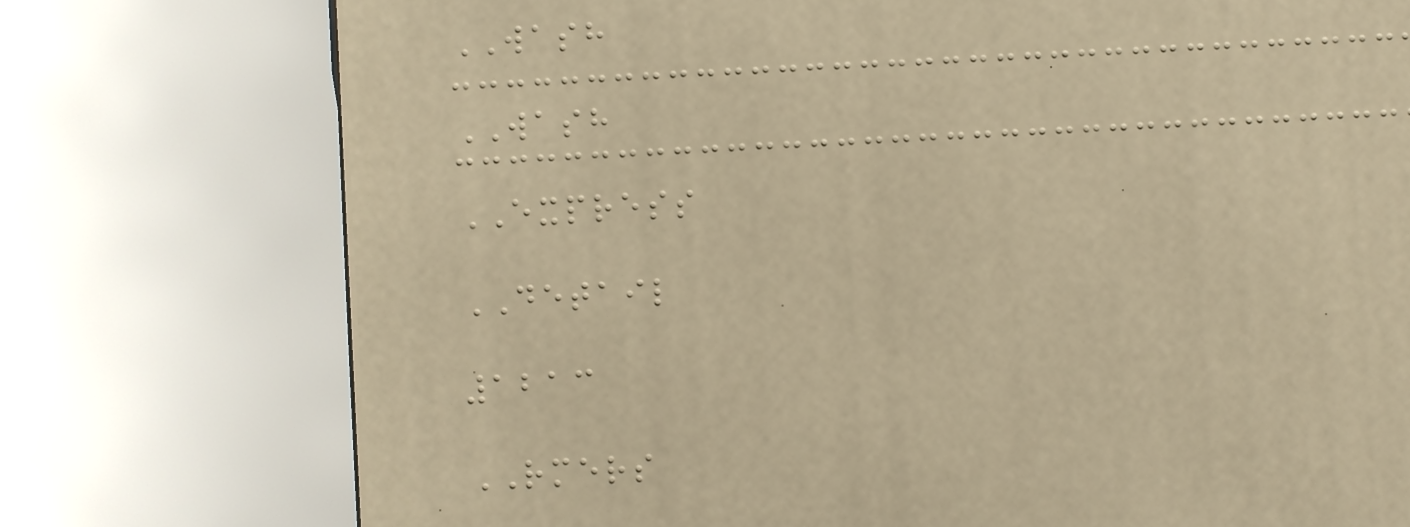WASH
WASH
EXPRESS
DETAIL
1213
RMERS
